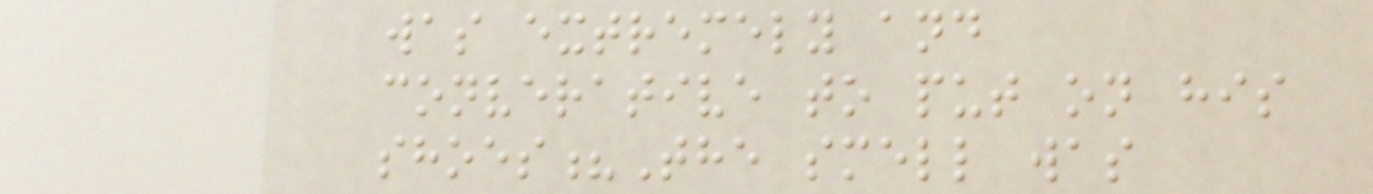was extremely and
converative to put on his
shoes?The smell was
